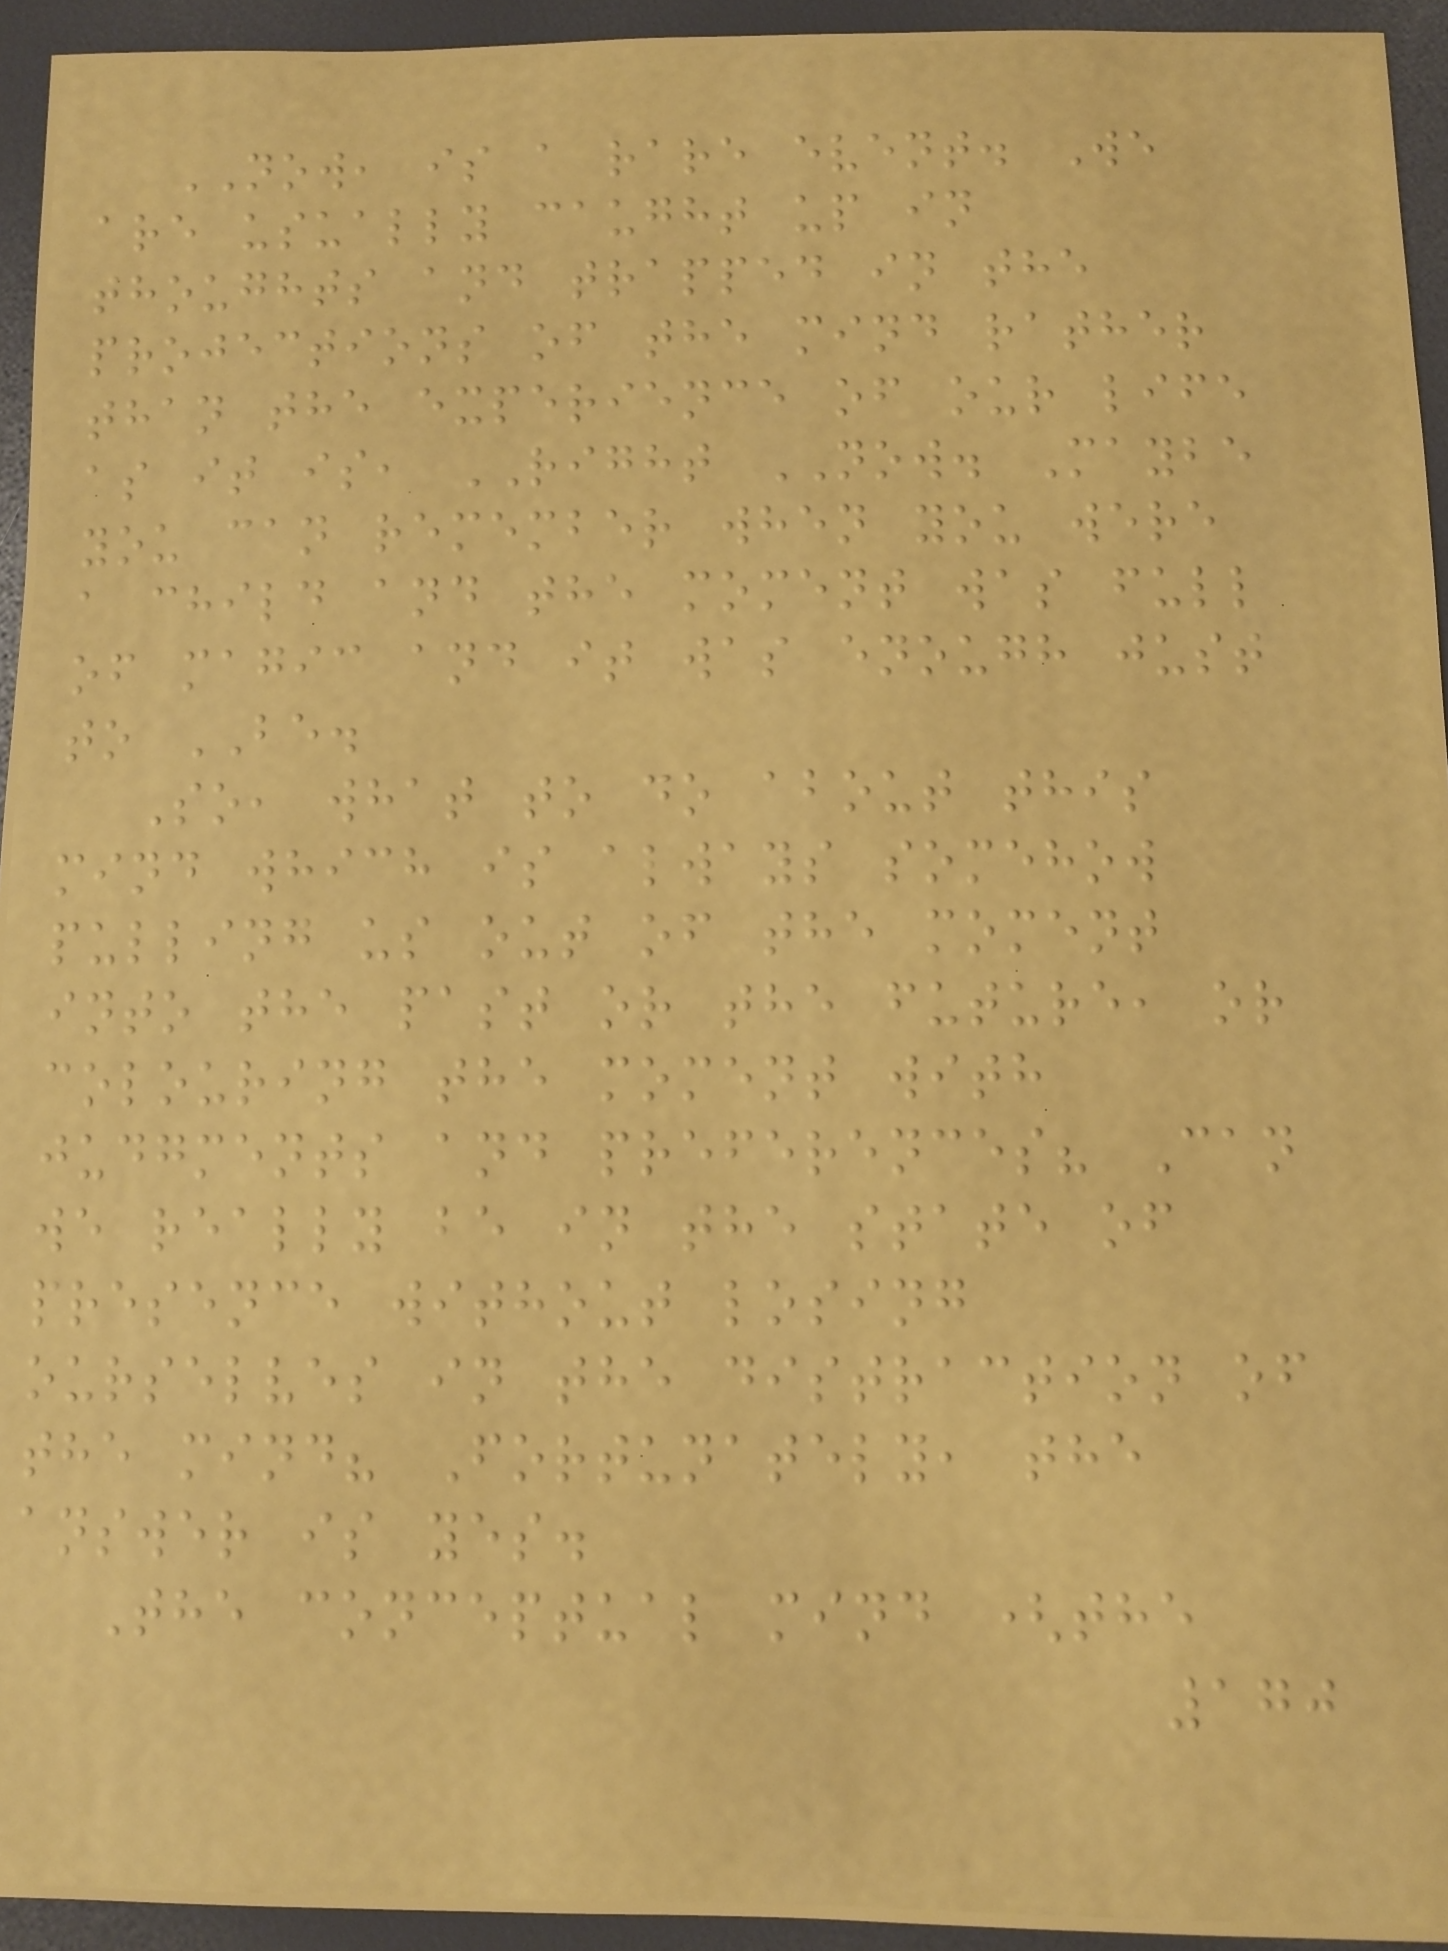NOW, is a rare event. We
are usually caught up in
thoughts and trapped in the
projections of the mind rather
than the experience of our life
as it is, RIGHT NOW. Maybe
you can remember when you were
a child and the moment was full
of magic and it was enough just
to BE.
So, what to do about this
mind which is always somehow
pulling us out of the moment
into the past or the future, or
colouring the moment with
judgments and preferences? Can
we really be in the state of
presence without losing
ourselves in the distraction of
the mind? Fortunately, the
answer is yes.
The conceptual mind (the
170
